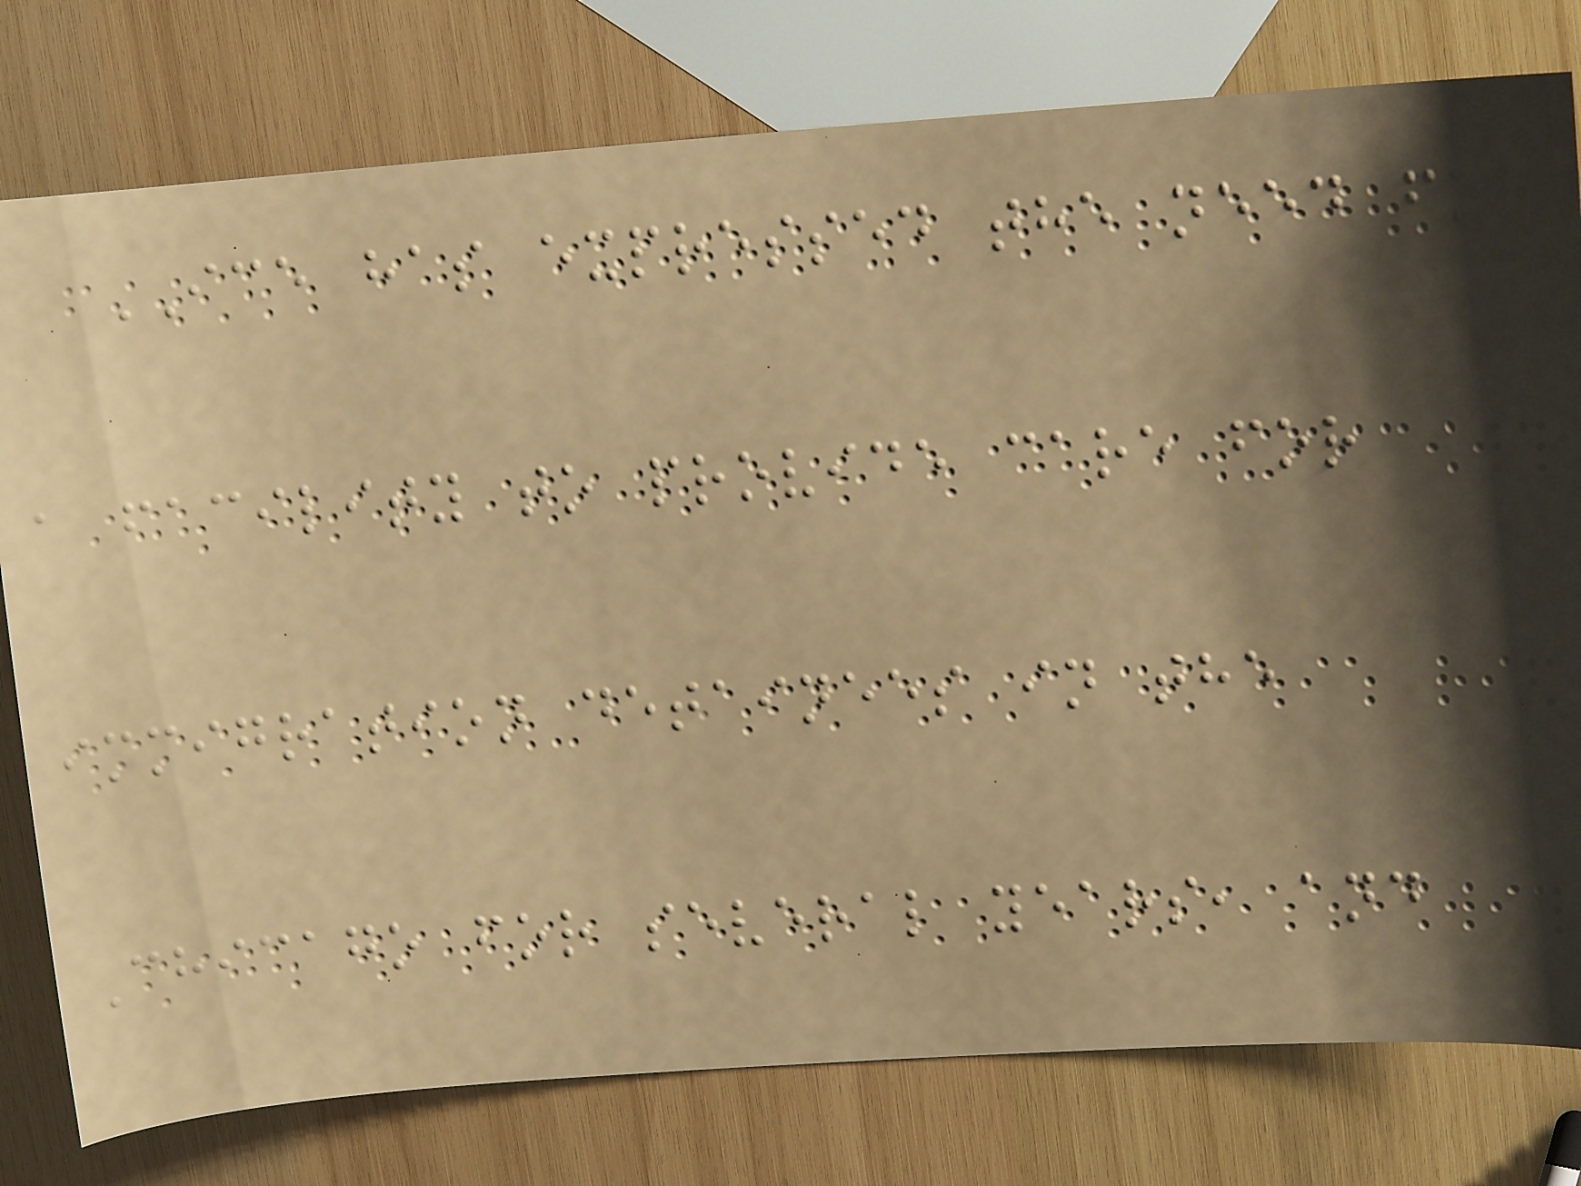ICE has expressed the need for
a facility to provide care for
immigration detainees in the
Chicago for several years, and
